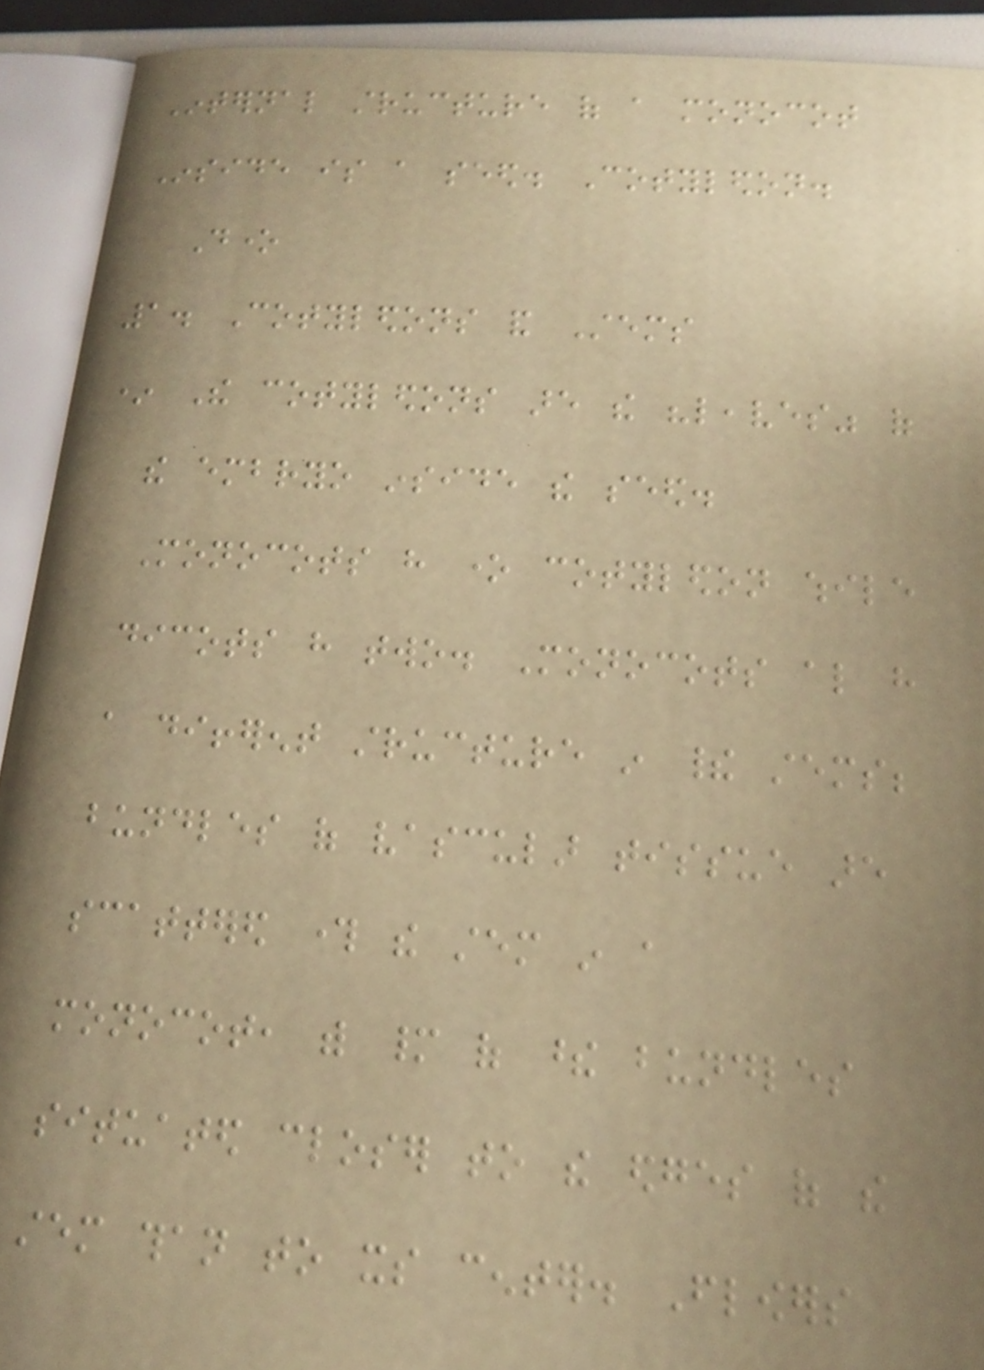Internal structure of a monocot
Inside is a seed. Cotyledon.
Done
1. Cotyledons and Stems
* The cotyledons are the "leaves" of
the embryo inside the seed.
Monocots have one cotyledon while
dicots have two. Monocots also have
a different structure in their stems;
bundles of vascular tissue are
scattered through the stem in a
monocot, with many of these bundles
situated closer to the edges of the
stem than to its center. Flowers
